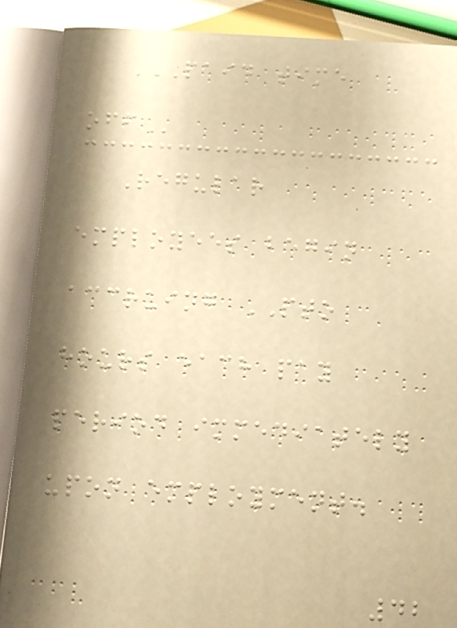PAID TIME
OFF
Regular
employees begin
accruing PTO
hours each pay
period immediately
upon employment.
42
